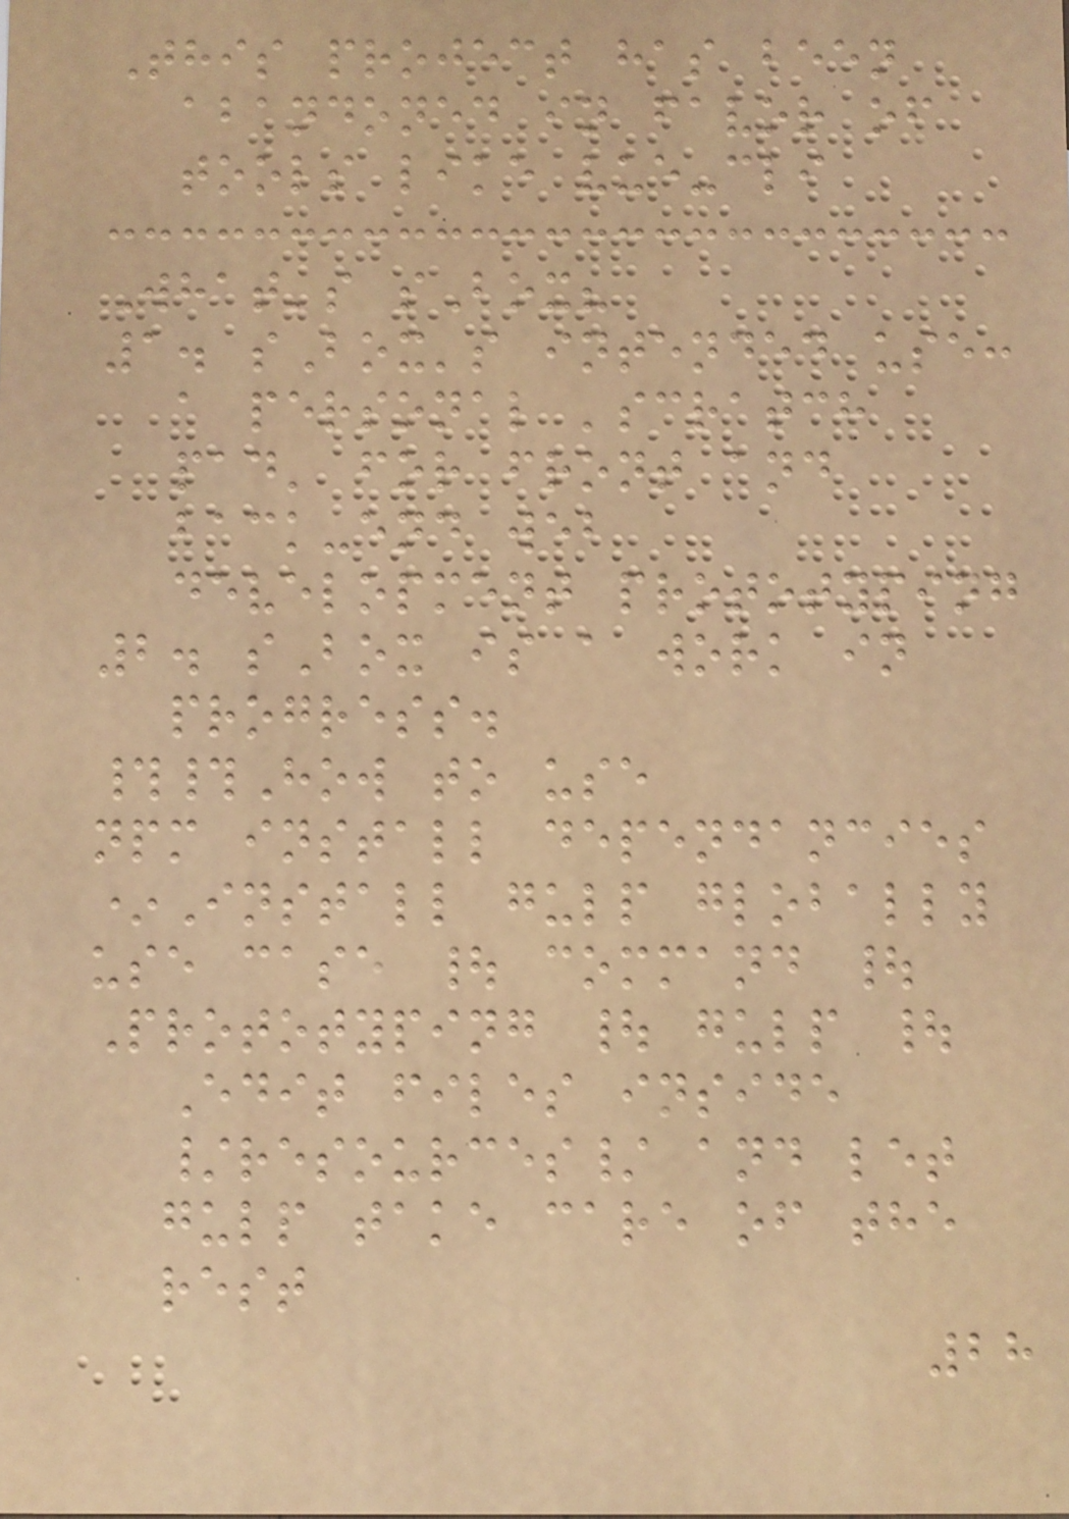This project has been
abandoned in favor of
tools like vue-cli
What's sBox?
1. sBox's intended use:
a personal 'scratch
pad' for front and
back-end web
development prototyping
2. sBox is a work in
progress.
##How to use
npm install dependancies
*Install gulp globally
use case | command |
Prototyping | gulp |
Edit files inside
/resources/ and let
gulp take care of the
rest
28
